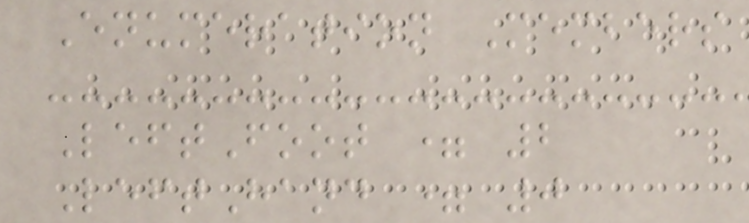Enumeration Members
LeftFoot = 2
LeftHand = 0
